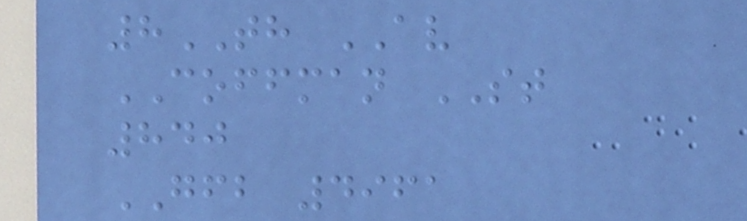8TH AV
COFFMAN ST
840
GFB 4961
